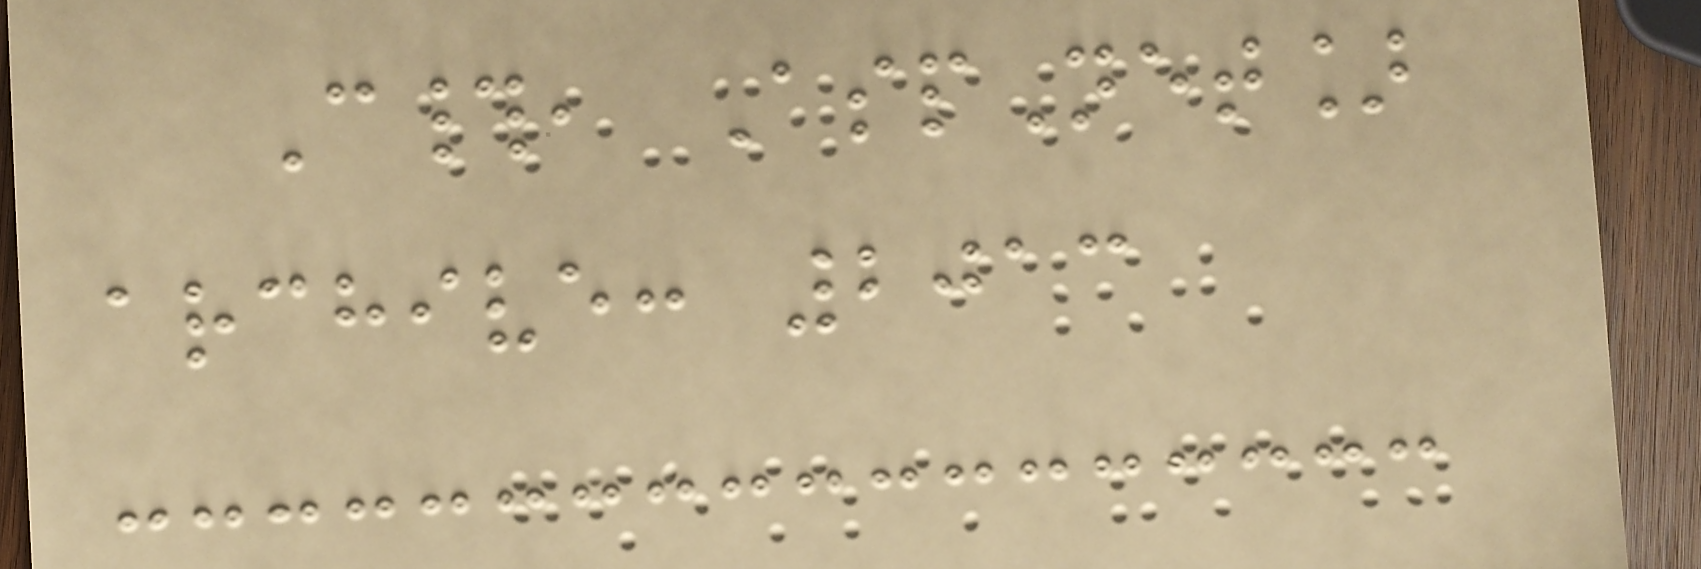C#, AspNet]
archive: 2013
